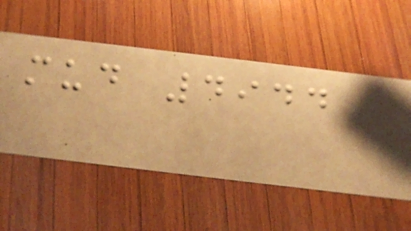mud 4944
